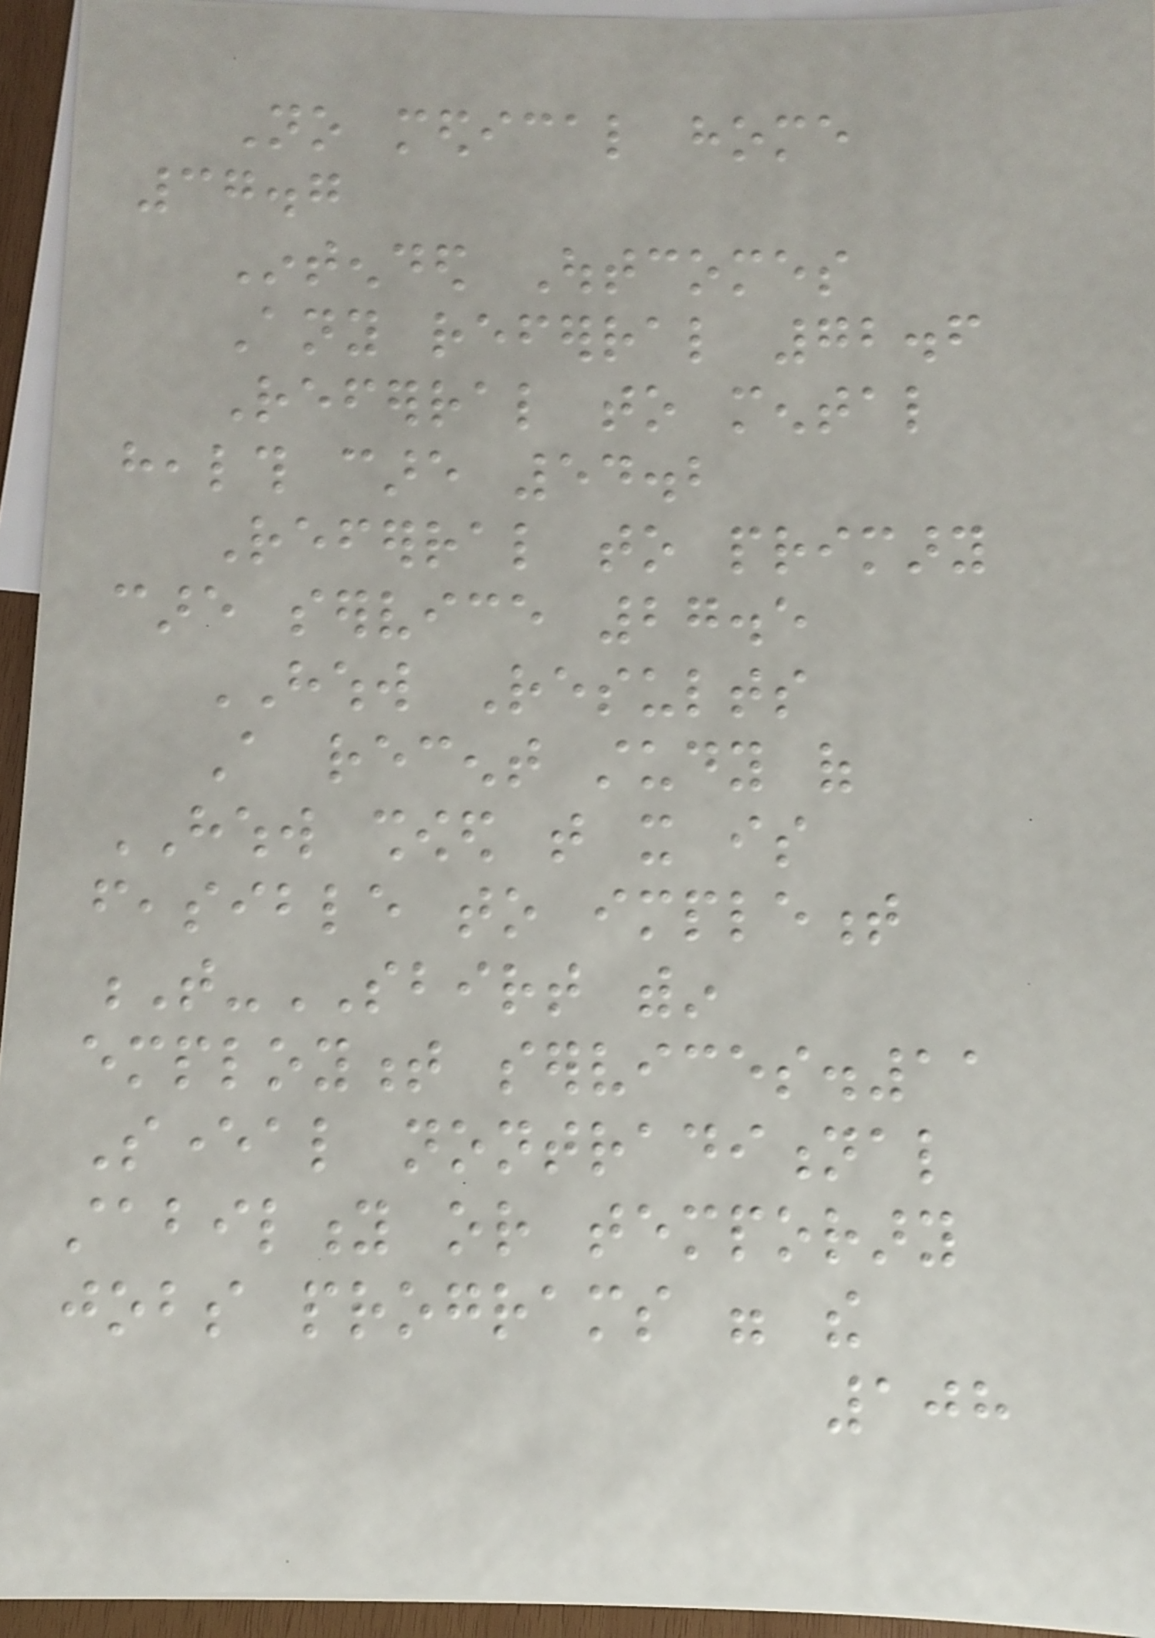No medical home
37.7
Intended Outcomes
Any referral 72.6
Referral to mental
health care 54.2
Referral to primary
care service 27.5
HWHW Results
A recent study of
HWHW showed that it is
feasible to implement
T-SBIRT within
employment services.11
Several nontraditional
stability or temporary
jobs programs were the
108
